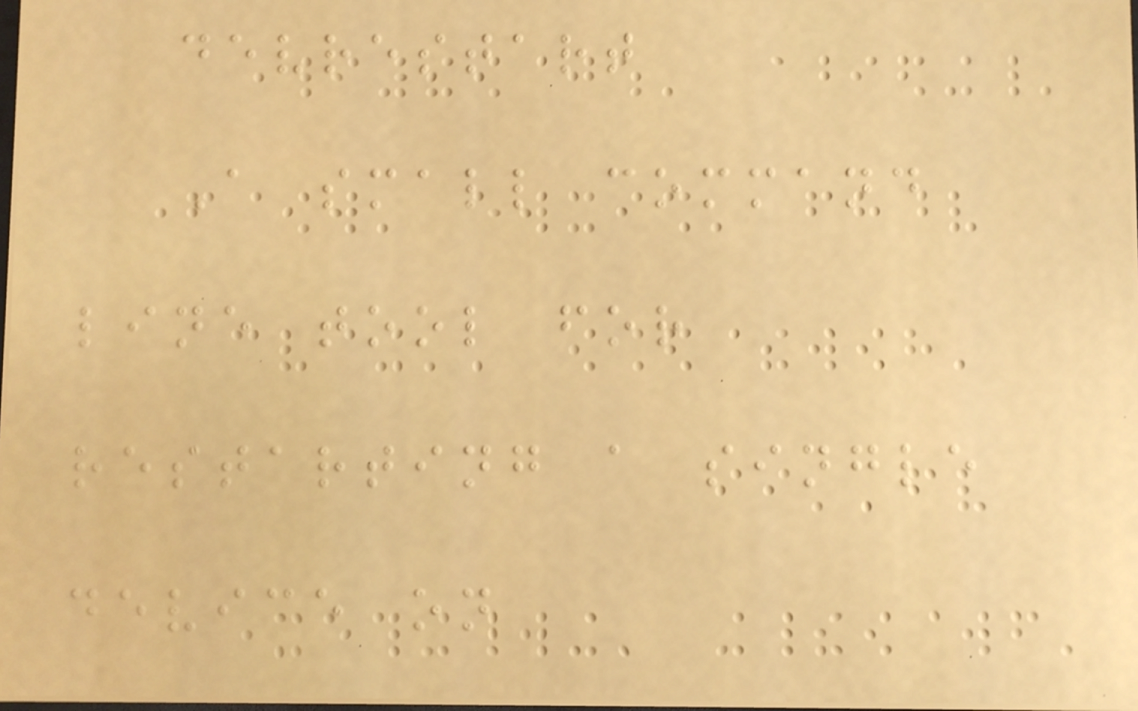devrestart
A small command
line tool for
restarting a single
device on
